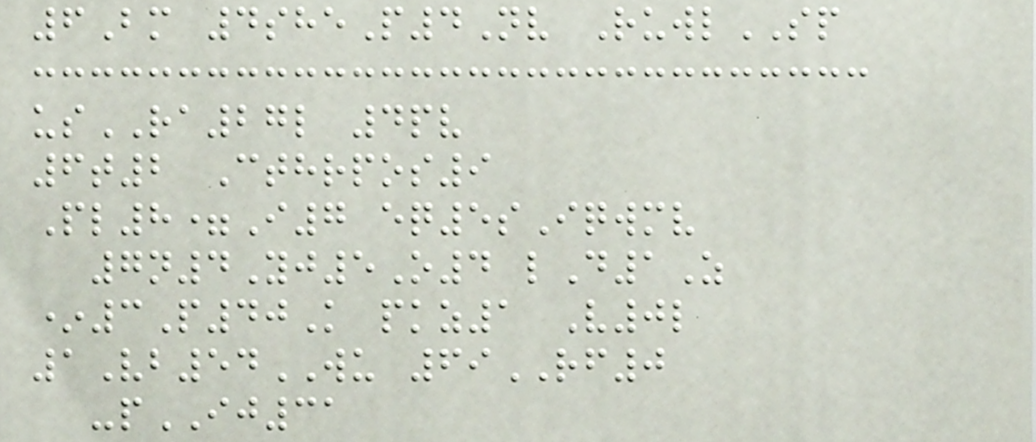6Bm 4sheP4Nv RuwlSP
usRA27l 4pv
6t2 Cthrpos9
Pl8=I7 eq5sIqwmv
7n4Yj5O4 lD1Z
*3P40K pkz1 V0l
1Vb54WU 69RF0
-pIJ31
